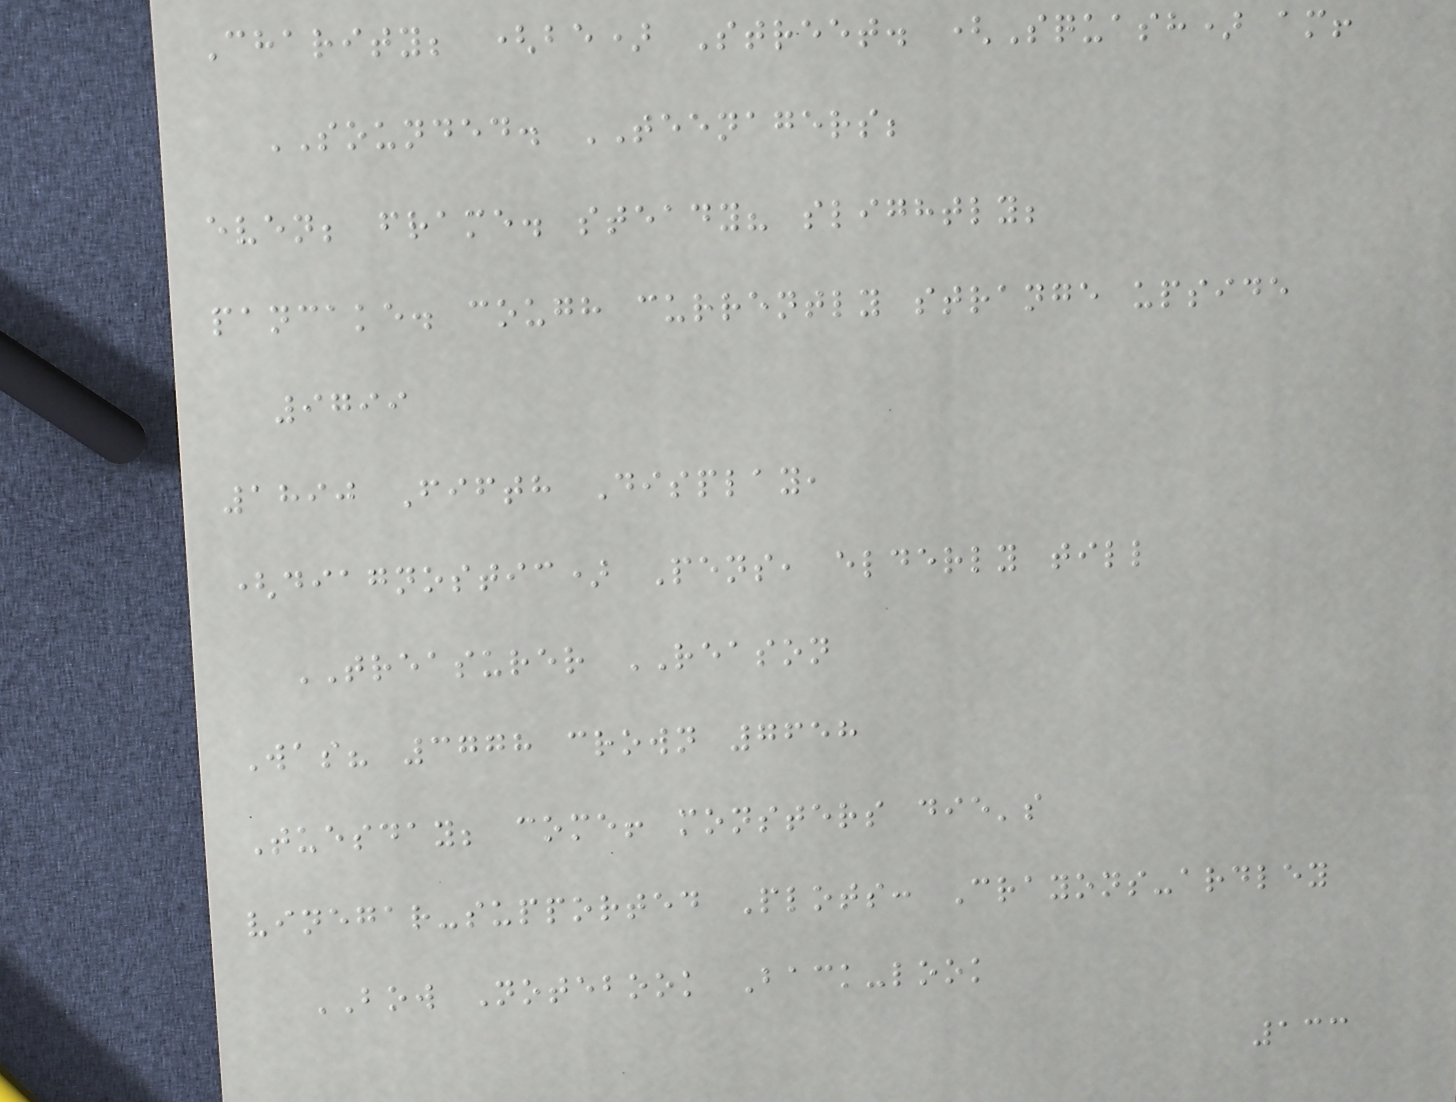Charity; (be) Street. (Squash) am!
SOUNDED. TEENAGERS;
even; frame. steady? slightly;
pancake. cough currently strange upside
9799
1890 Fifth Display,
(diagnostic) Pens, elderly till
TREASURER REASON
Was? 3778 crown 7658
Tuesday; come! monsters die's
vinegar-supported Plots: Crayons-ardley
BOW Notebook Back-look
133
